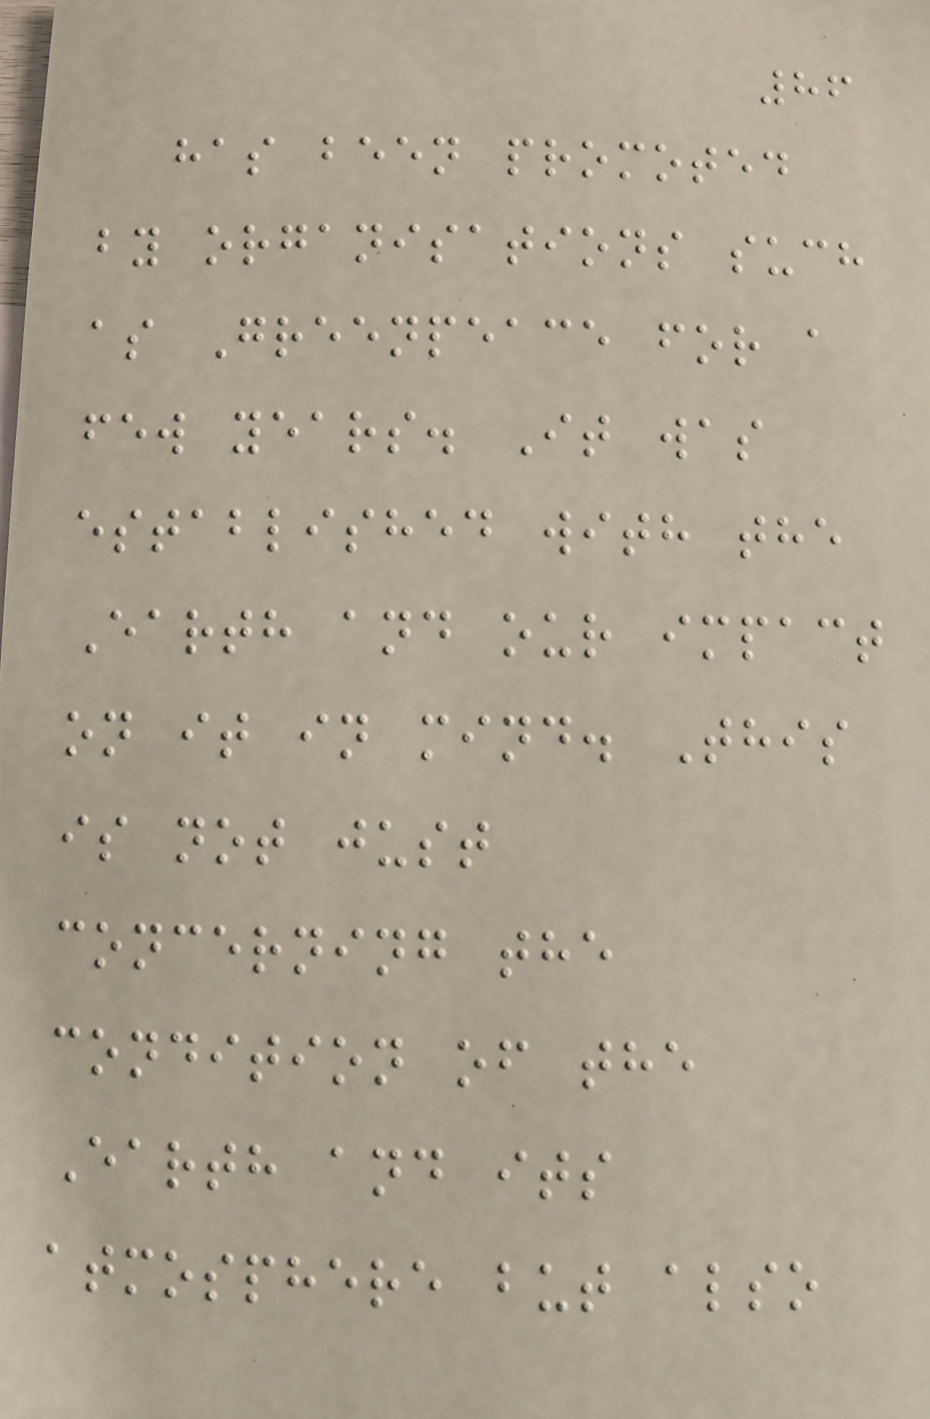86
has been promoted
by organisations such
as Greenpeace for a
few years. It was
established with the
Earth and our impact
on it in mind. This
is not just
concerning the
condition of the
Earth and its
atmosphere but also
